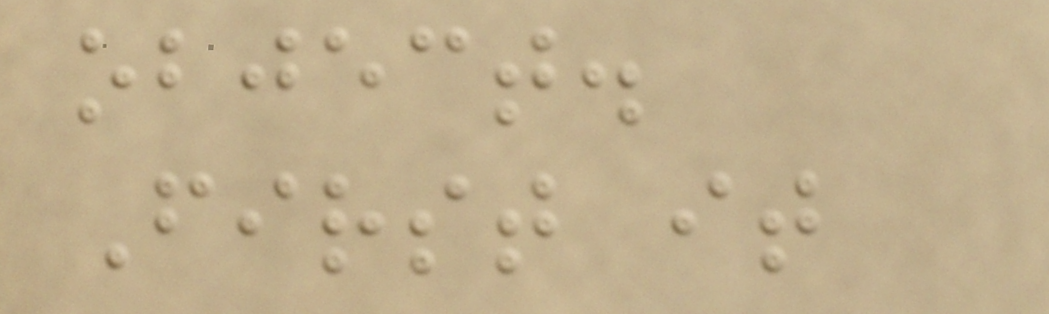object.
First it
